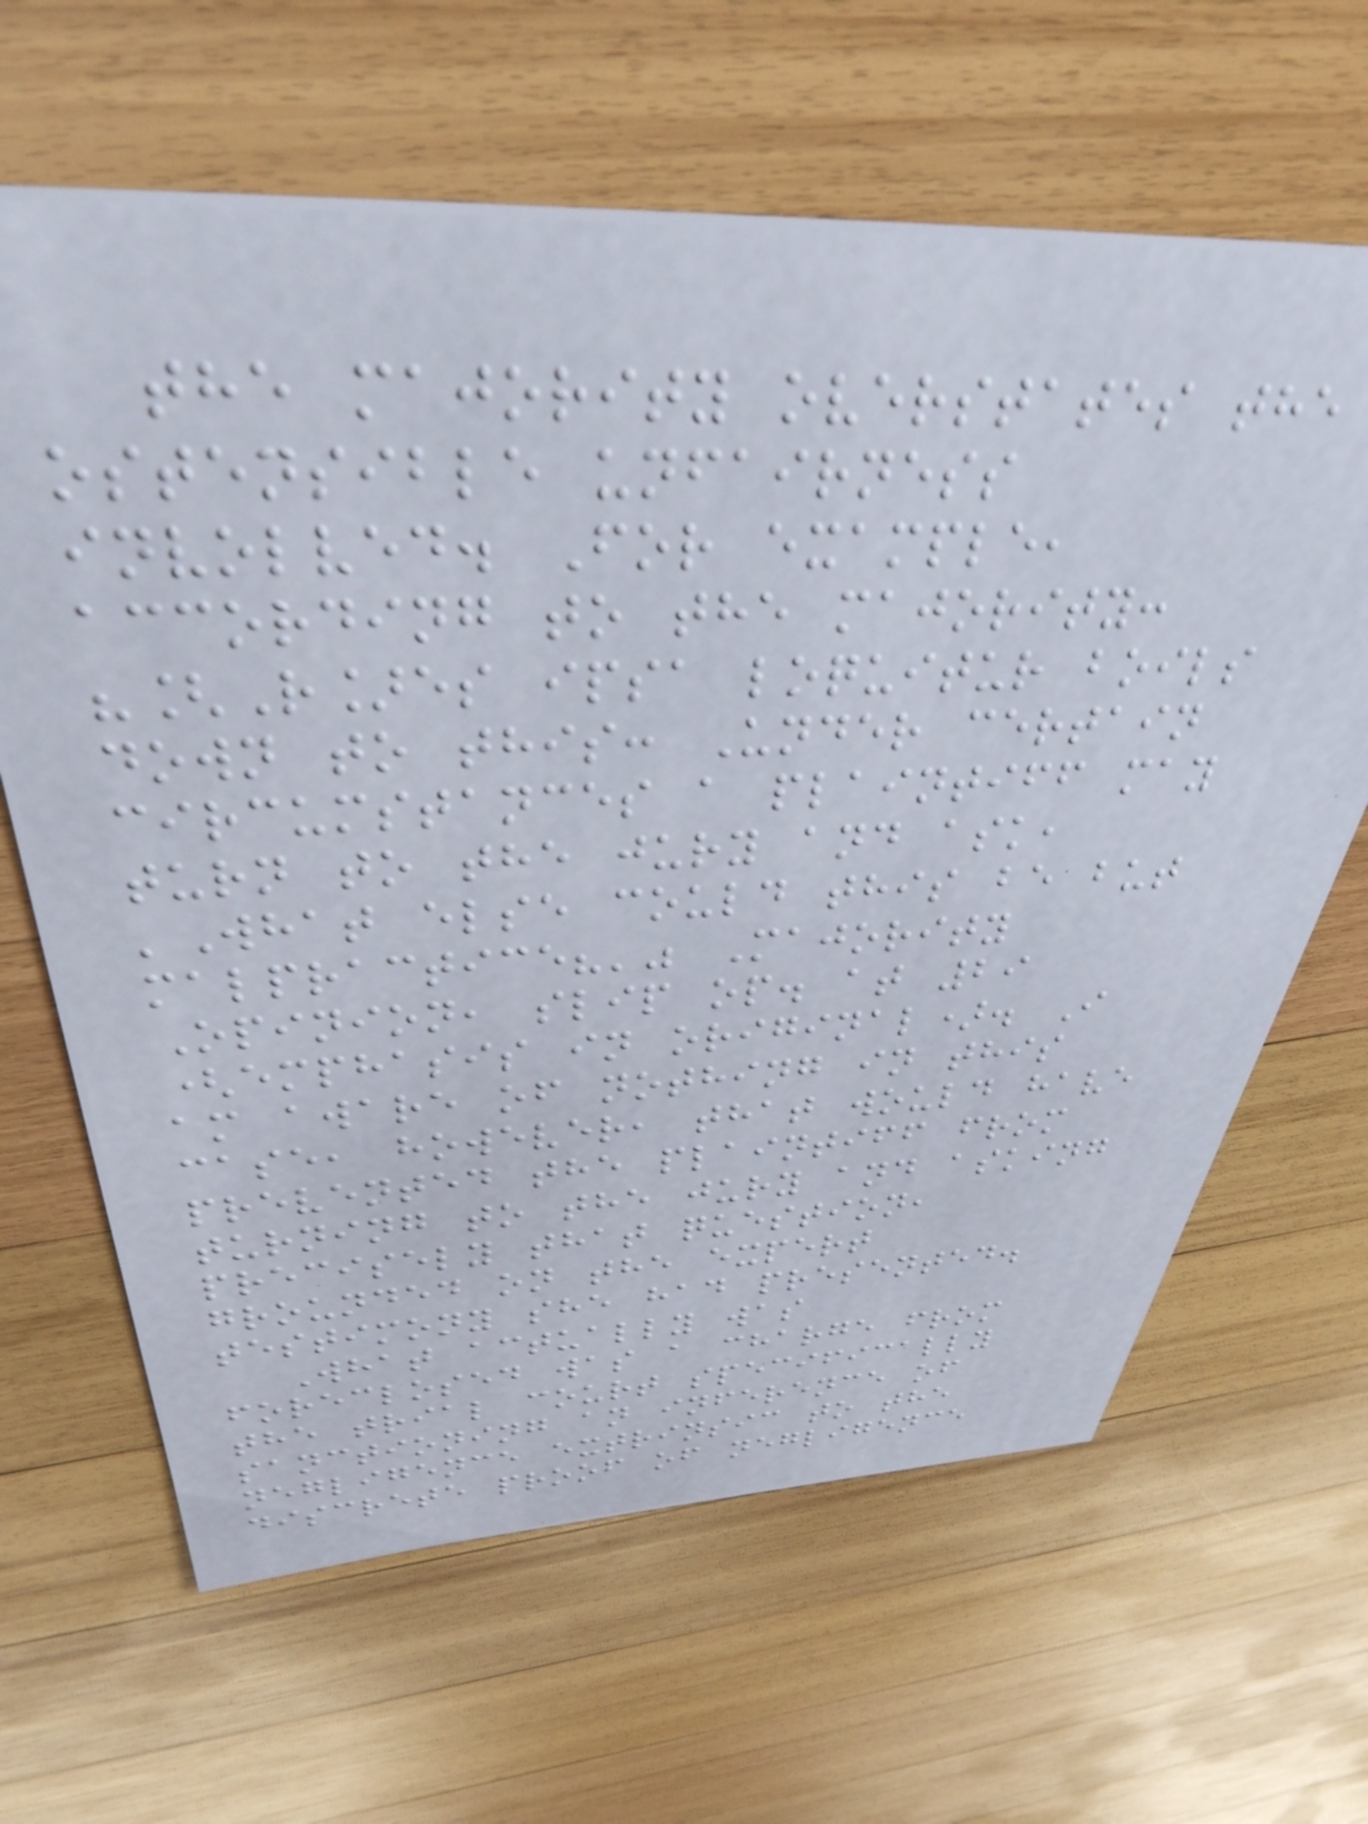the majority overstates the
ostensible unfairness
involved. For example,
according to the majority:
"[R]es ipsa loquitur boils
down to this: Under certain
circumstances a plaintiff may
turn to the jury and ask,
'What else could this be but
malpractice?'" Majority
Opinion, slip op. at 29
(emphasis in original). I
am aware of nothing in this
case, however, that would have
prevented the plaintiff from
turning to the jury and asking
precisely that question,
grounded on the expert
testimony she had presented.
What actually was
foreclosed was a charge from
the trial court specifically
sanctioning an inference of
negligence extrinsic to the
discrete proof of negligence
